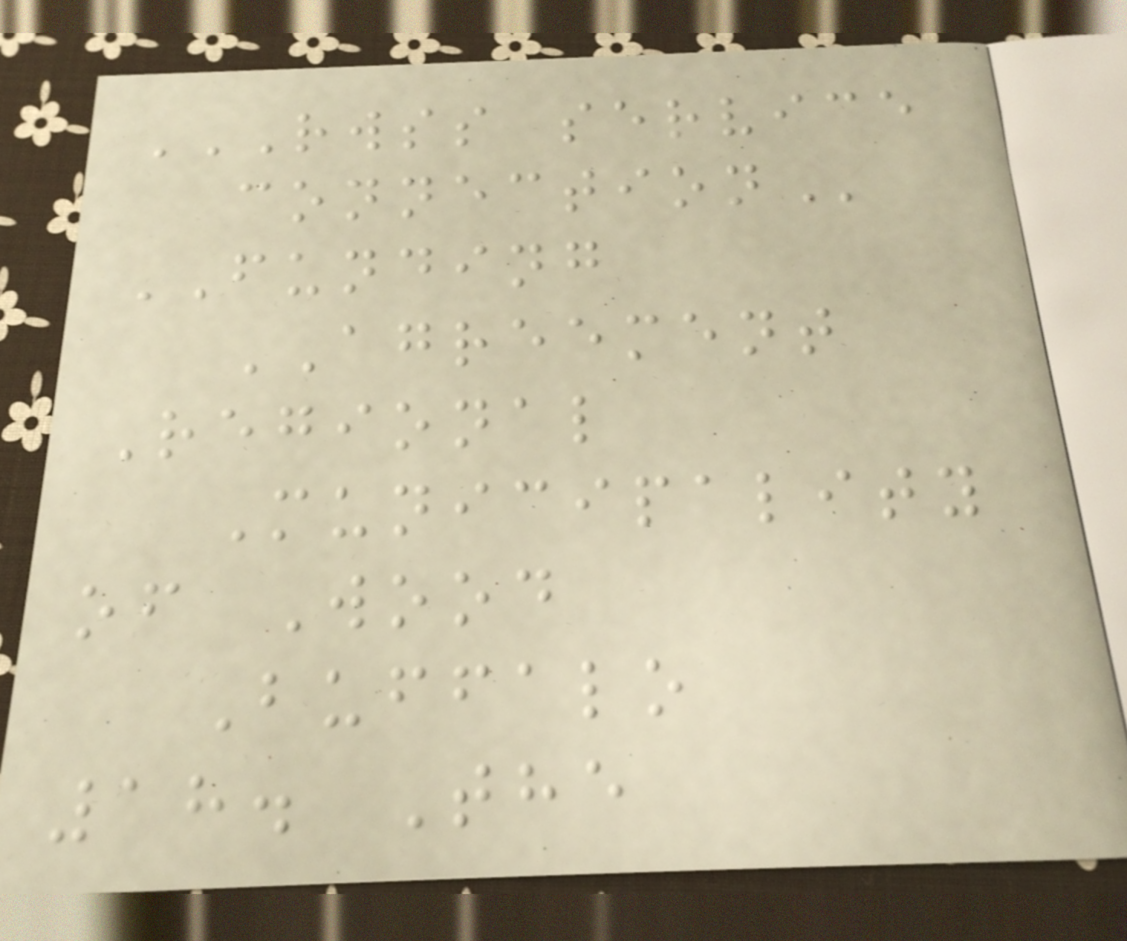RWSS SERVICE
CONNECTION
FUNDING
AGREEMENT
Regional
Municipality
of Wood
Buffalo
18. The
